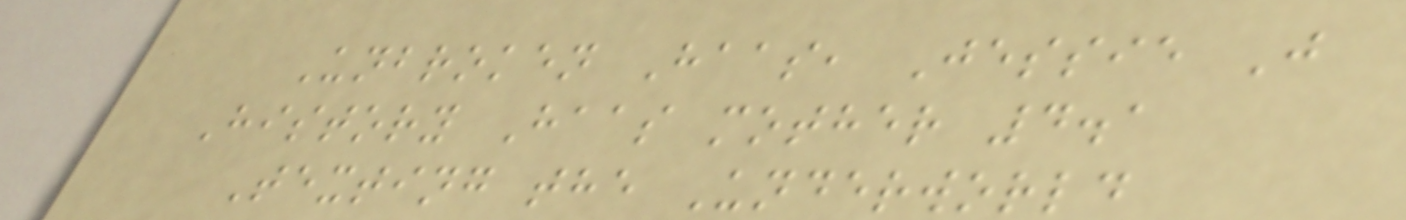Unbroken Haas, Jessie J
History Haas mother 4.1
Texting the Underworld
